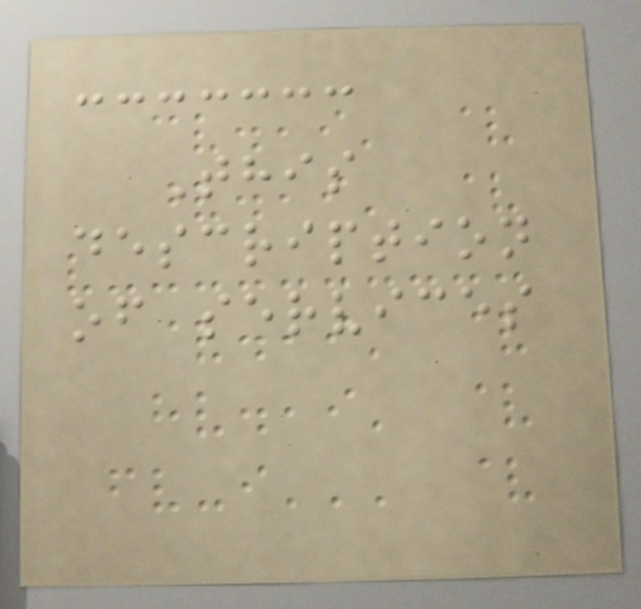This
description
of services
